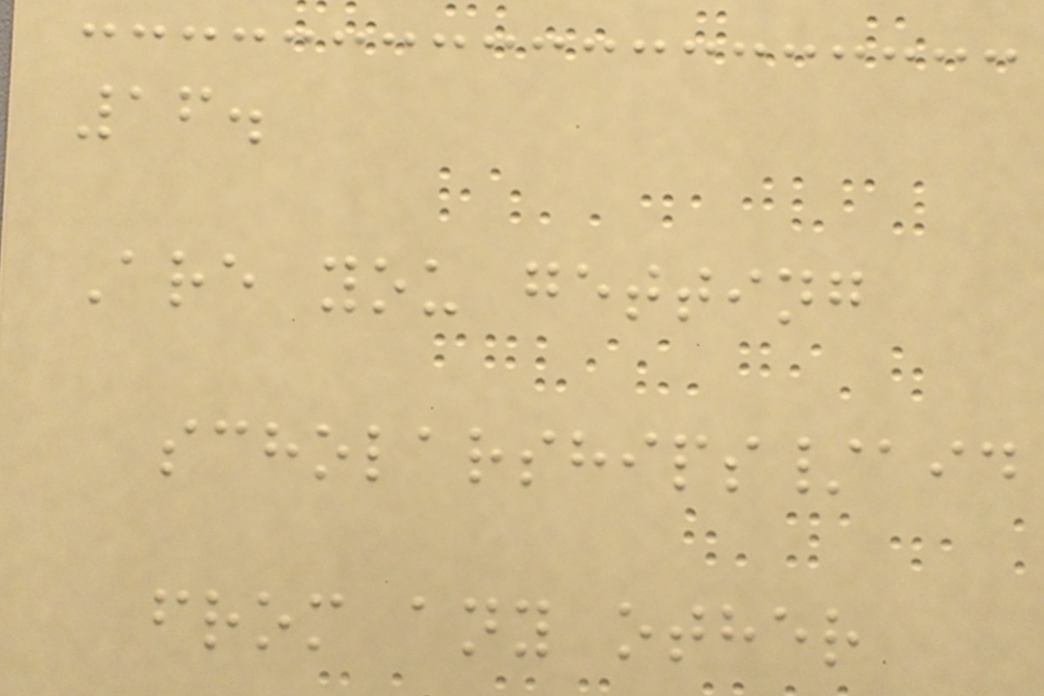16.
Are you getting
scholarships/aid
from any other
